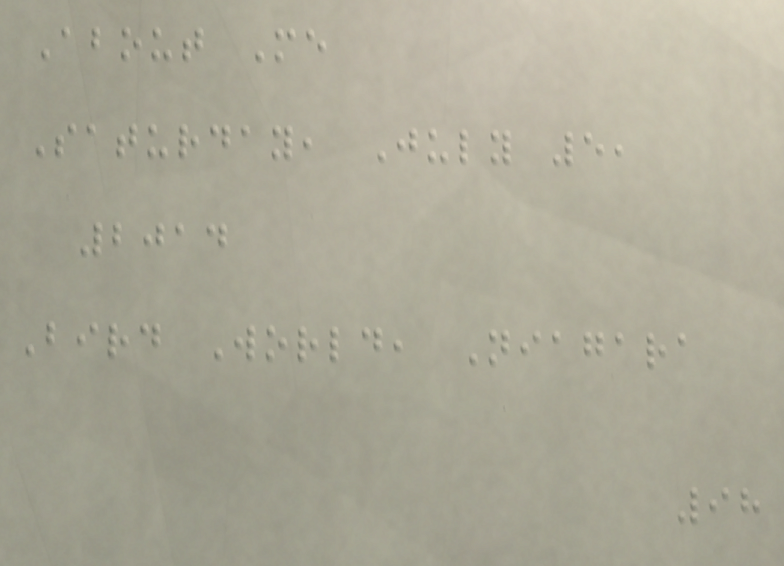About Me
Saturday, July 5,
2014
Bird World, Niagara
98
